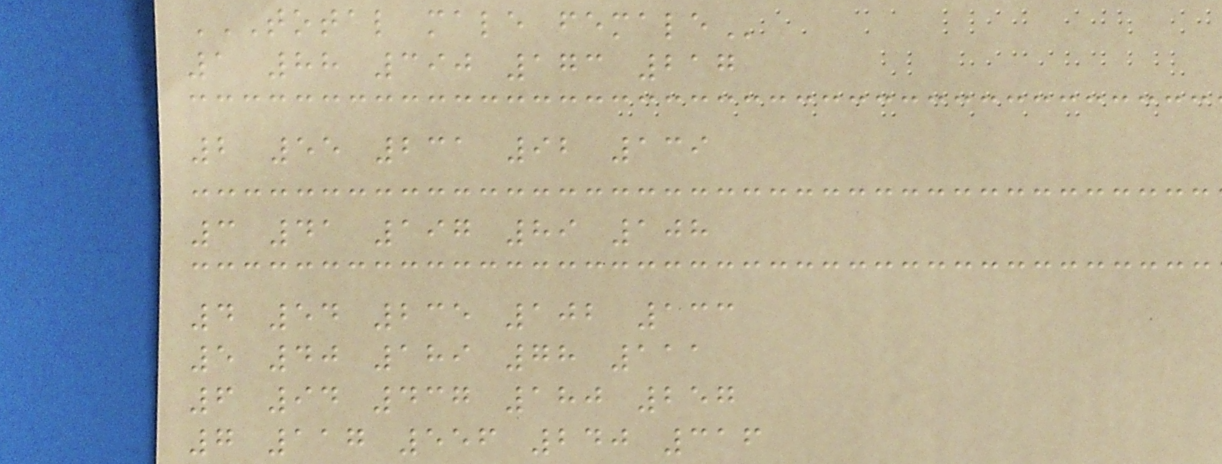TOTAL MALE FEMALE
1 88 390 173 217
2 55 231 92 139
3 41 197 89 108
4 54 235 102 133
5 40 189 78 111
6 94 437 180 257
7 117 556 240 316
